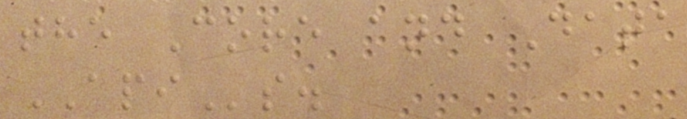the Core and Data
APIs.
